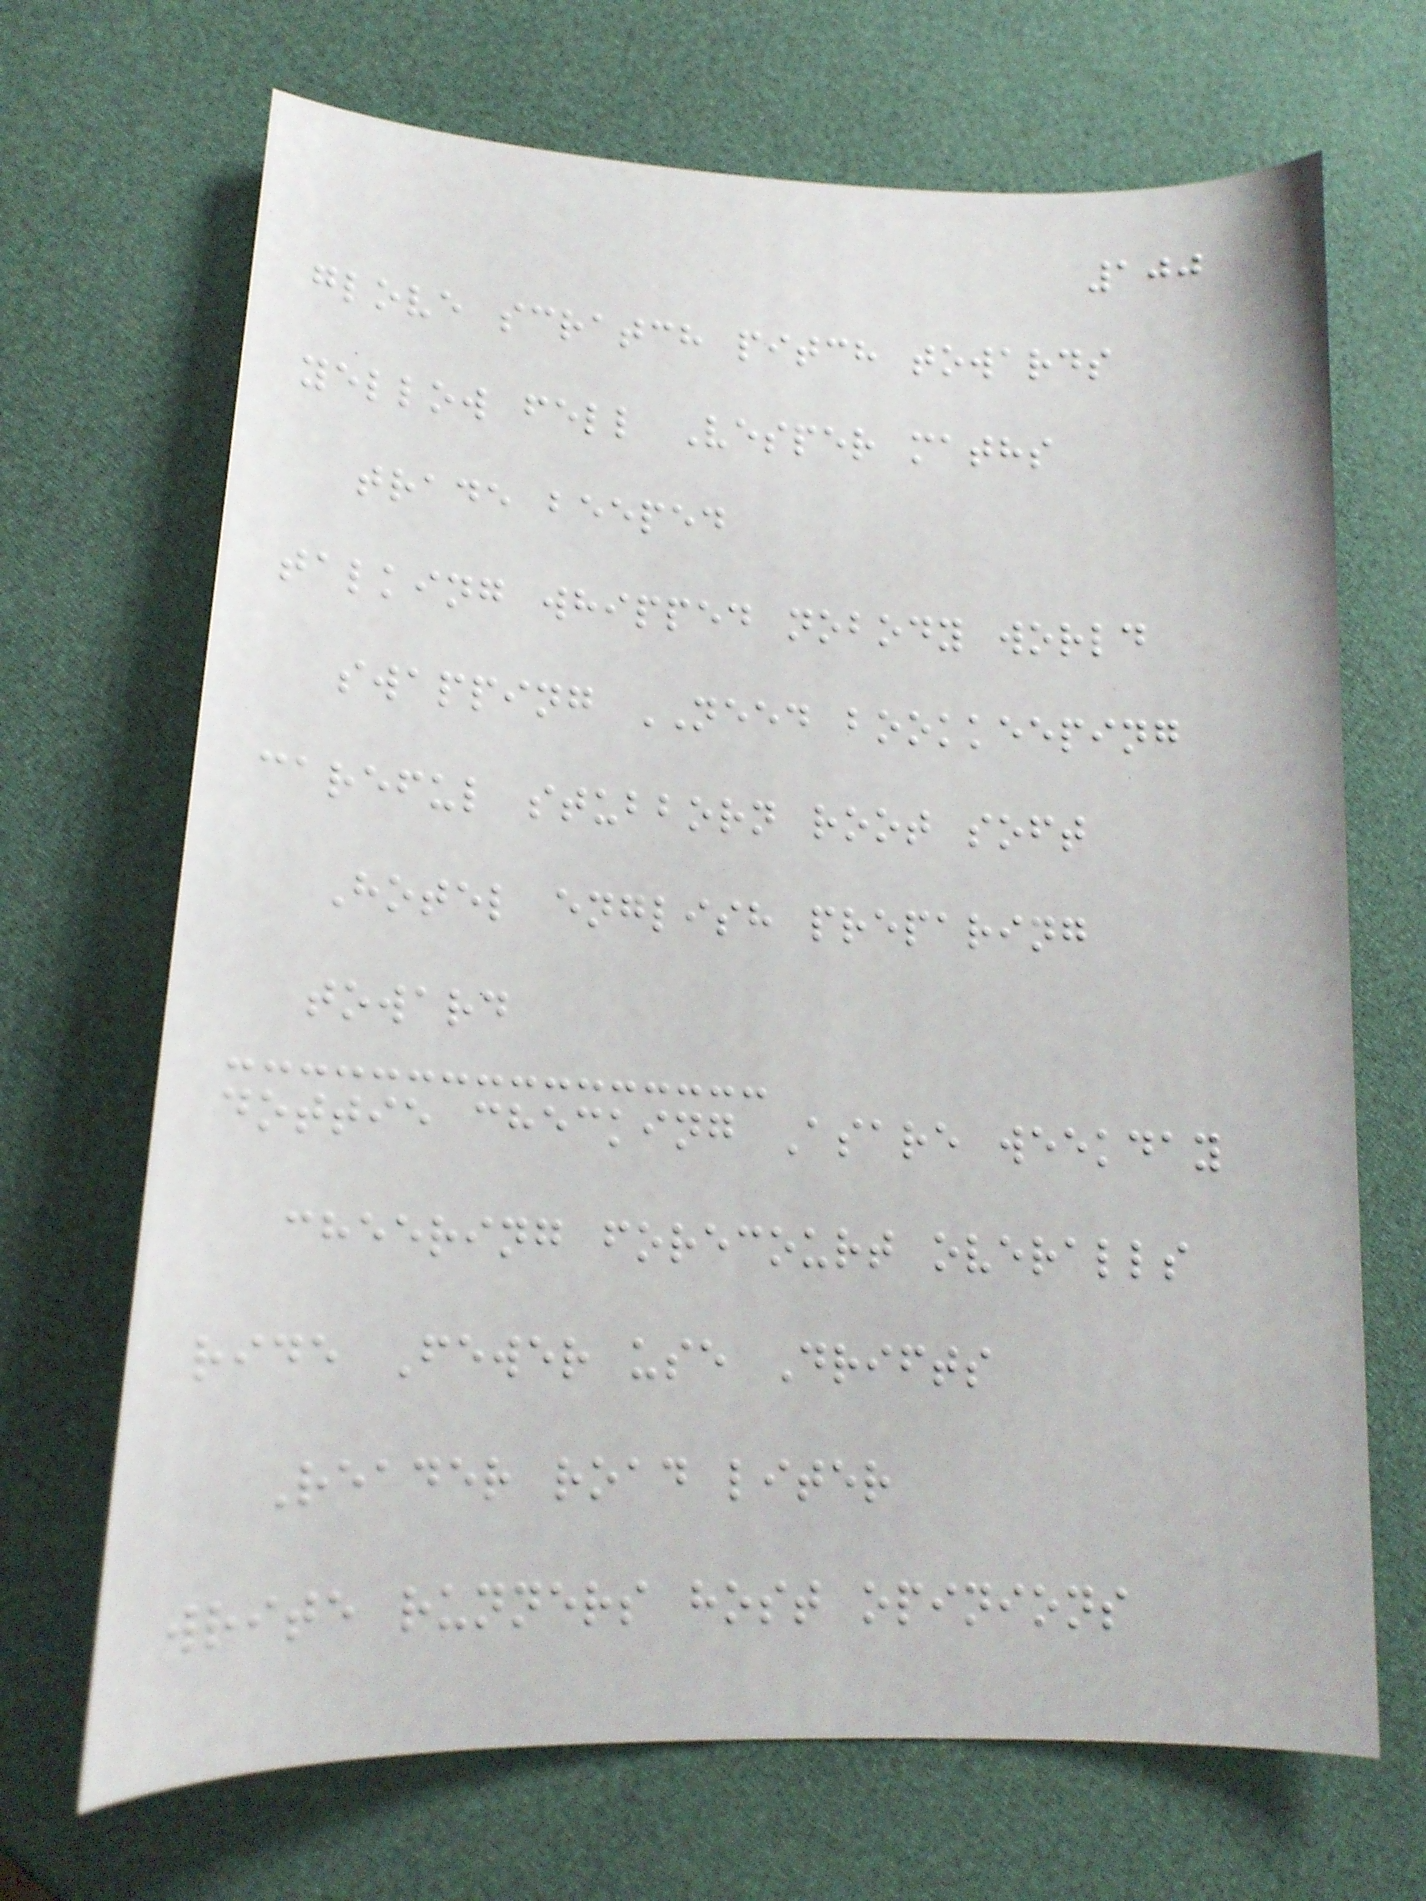100
glove scratch pitch towards
yellow fell Vesper maths
trade beeped
talking whipped nobody world
swapping NEED bookkeeping
careful stubborn root soft
Hotel english preparing
toward
dottie checking Asare weekday
cheering forecourt overalls
ride Fewer use Drifts
Reader road liter
write runners host opinions
